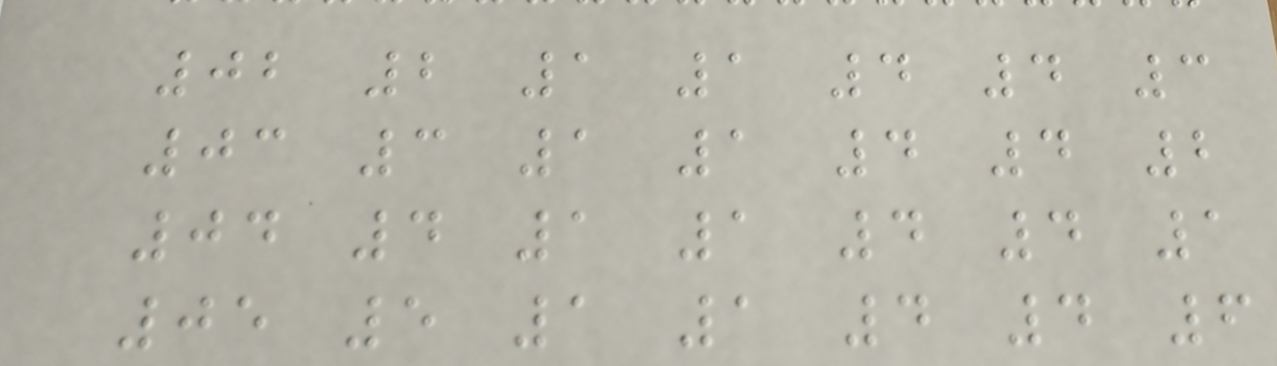02 2 1 1 4 4 3
03 3 1 1 4 4 2
04 4 1 1 4 4 1
05 5 1 1 4 4 6
